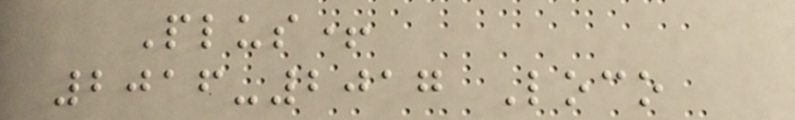Plus+
2016-2017 Loco
